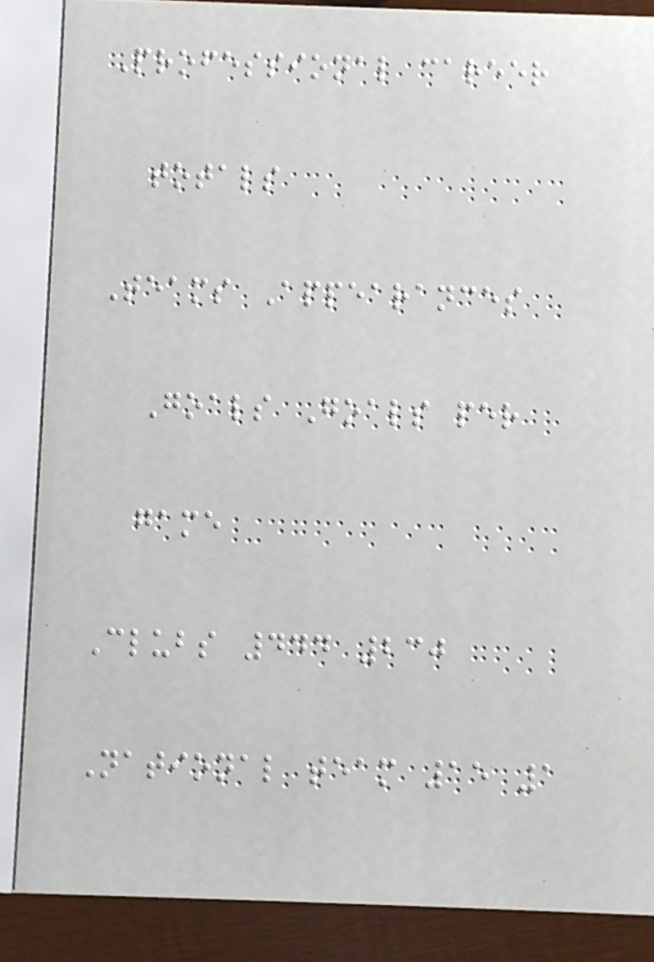Professional career
totals
Teams Appearances
Goals Goals per
game
Clubs 444 230
National team 15 1
